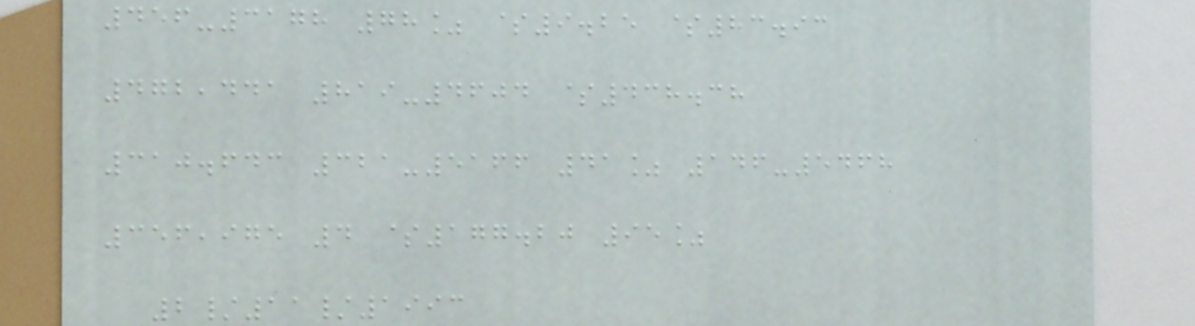456-3178 78% $9.25 $83.93
472,441 819-4604 $438.38
310.643 321-5166 41% 146-5468
356,975 4 $177.20 95%
2/11/1993
